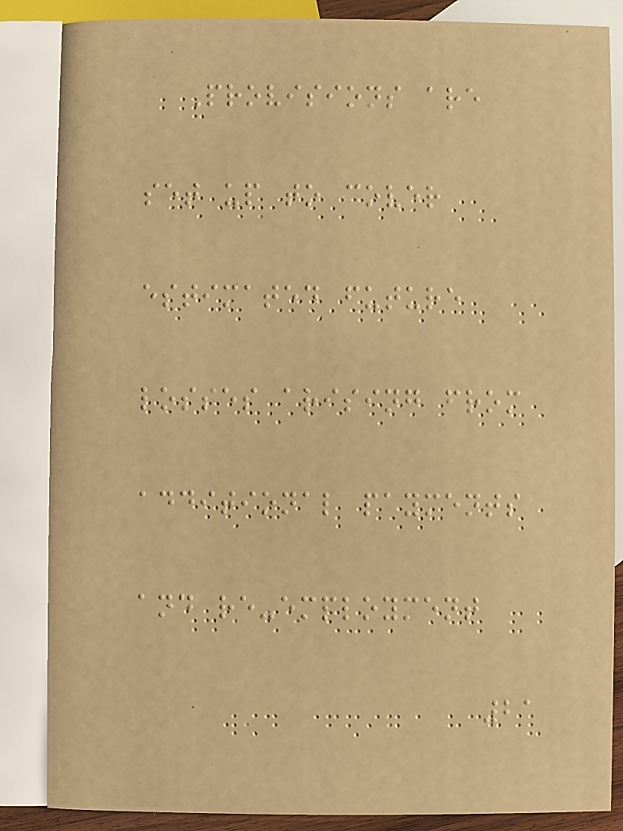Provisions are
set up to cover
estimated future
losses arising from
additional payments
and re-employment
21
